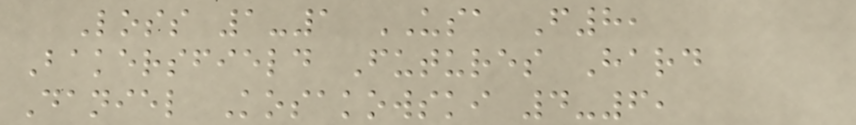Loss 1-1 USA F8,
Bakersfield Futures Hard
Daniel Kosakowski 4-6,
